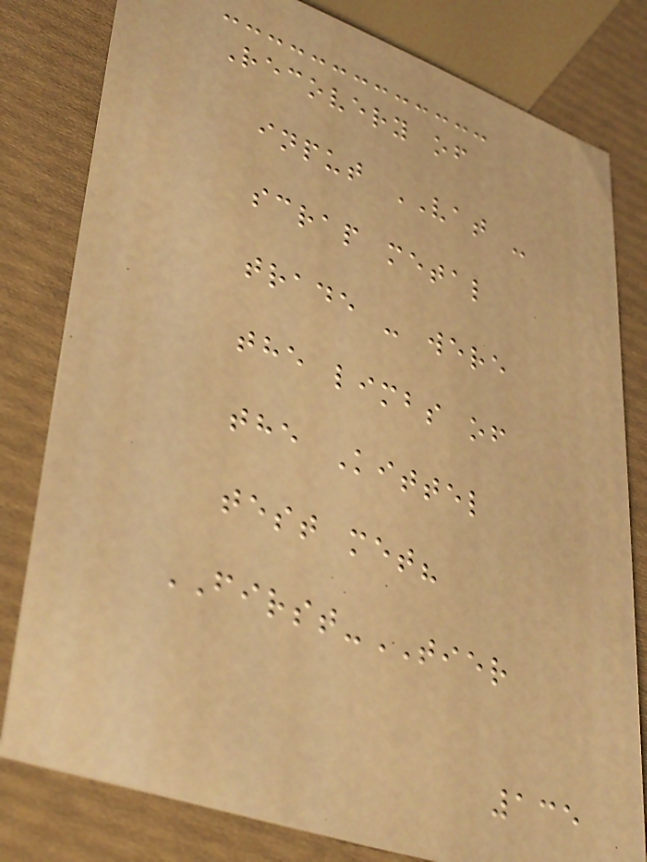Recovery of
input VAT -
scrap metal
trade - were
the limbs of
the Kittel
test met?
FIRST-TIER
135
